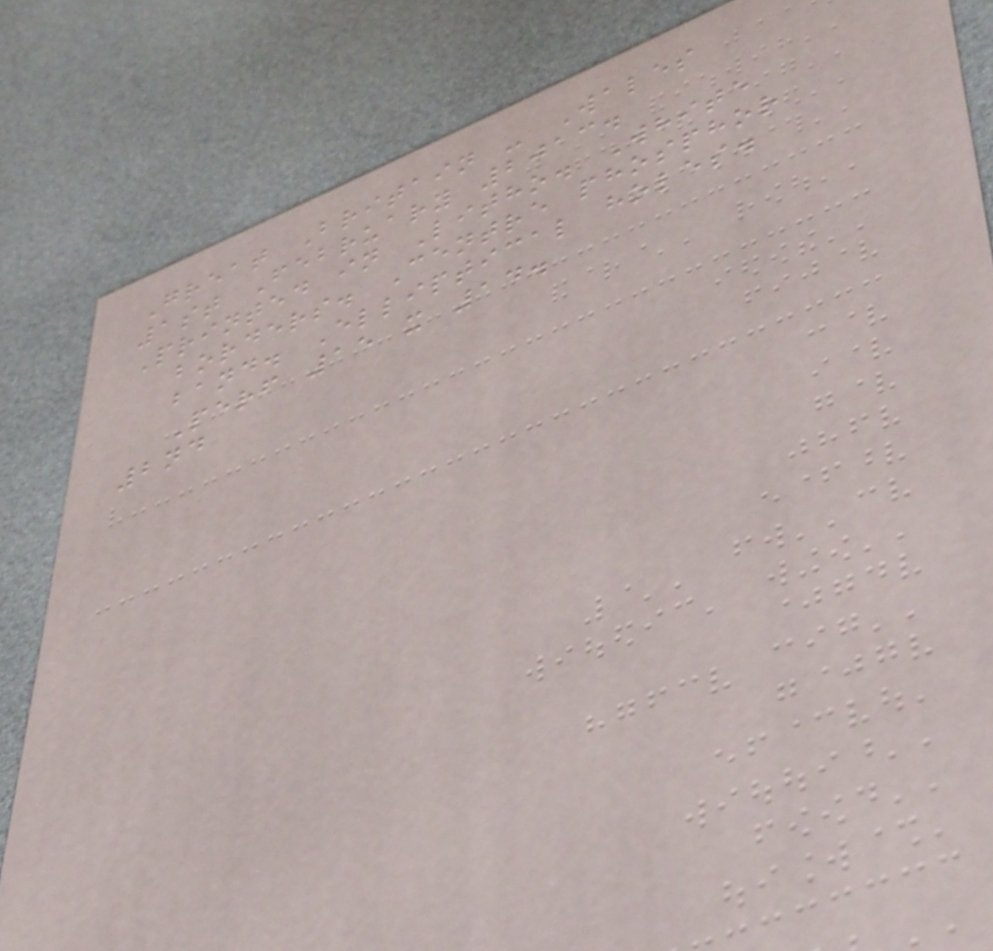Great Britain - Wales
1st February 2013.
Printed in Litho. White
borders. Centre phosphor
band. Elliptical holes.
Perf 15 x 14.
2nd
